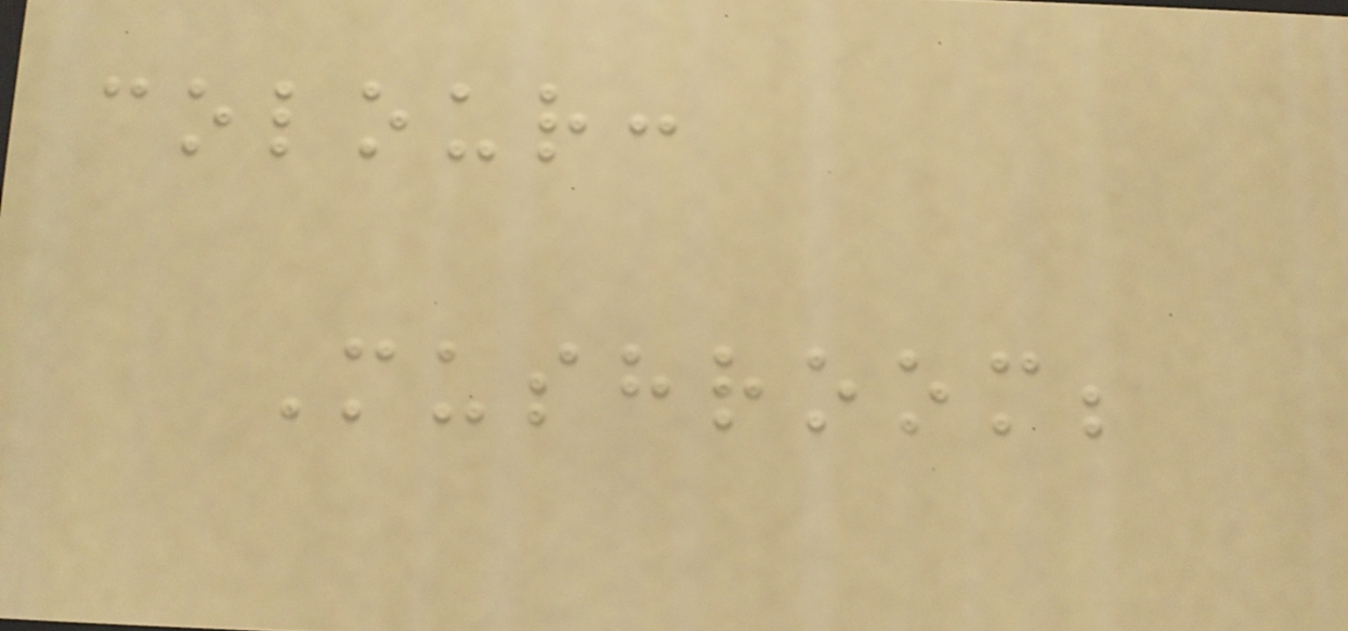colour:
Mushroom;
